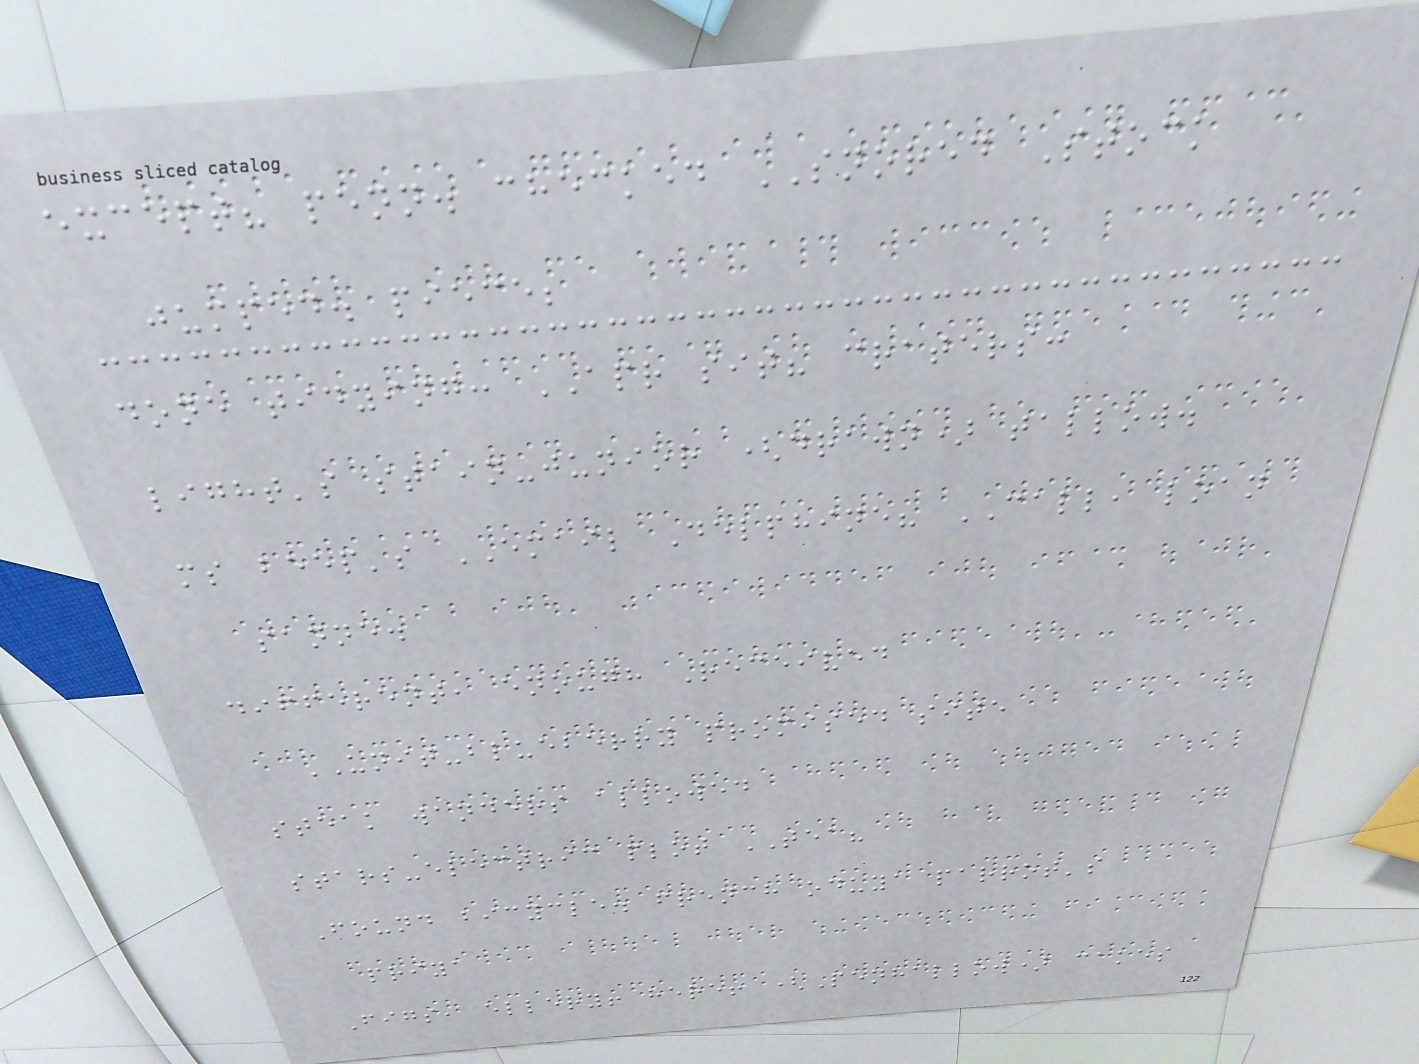except? penn. checked SNORED Stock
jumped. piece;
done tidying: APR sit? craters:
light's stain-junior (drawn) tallow.
ms beep's EMAIL Delphine? CALL, loan
sanne.
different, enough Received
UNIT-blueberry promised site
steak wanders allowed
stars-electric plot TEA?
Found bicycle. french oduya parrot's
priya
Figs, ellery! here! (Penhallow) cakes
